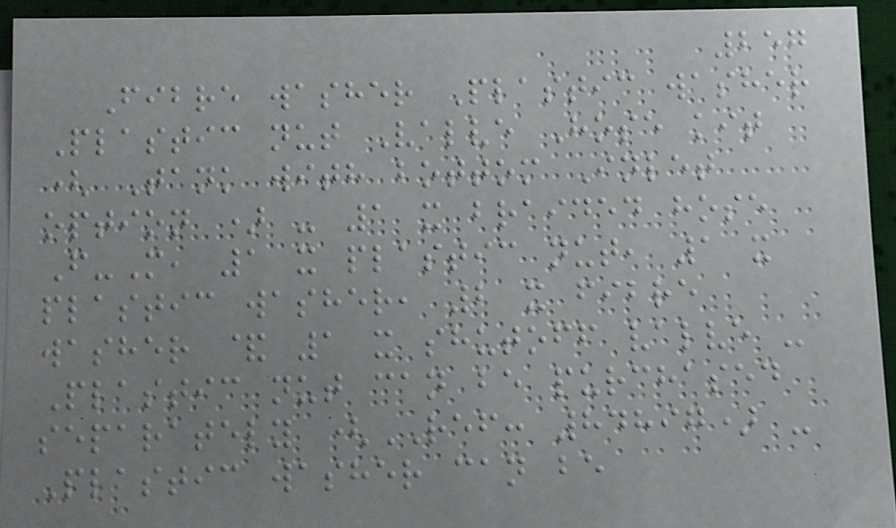257
Fibre washer Plastic washer
Plastic nut Valve Hose kit
( Tank with bottom Inlet
option ) - 1 x braided hose
F-M, 1 x plastic nut, 1 x
plastic washer, 2 x fibre
washer & 1 x shutoff valve -
Plastic nut can be purchased
separately (REF: 84897) -
Plastic washer can be
